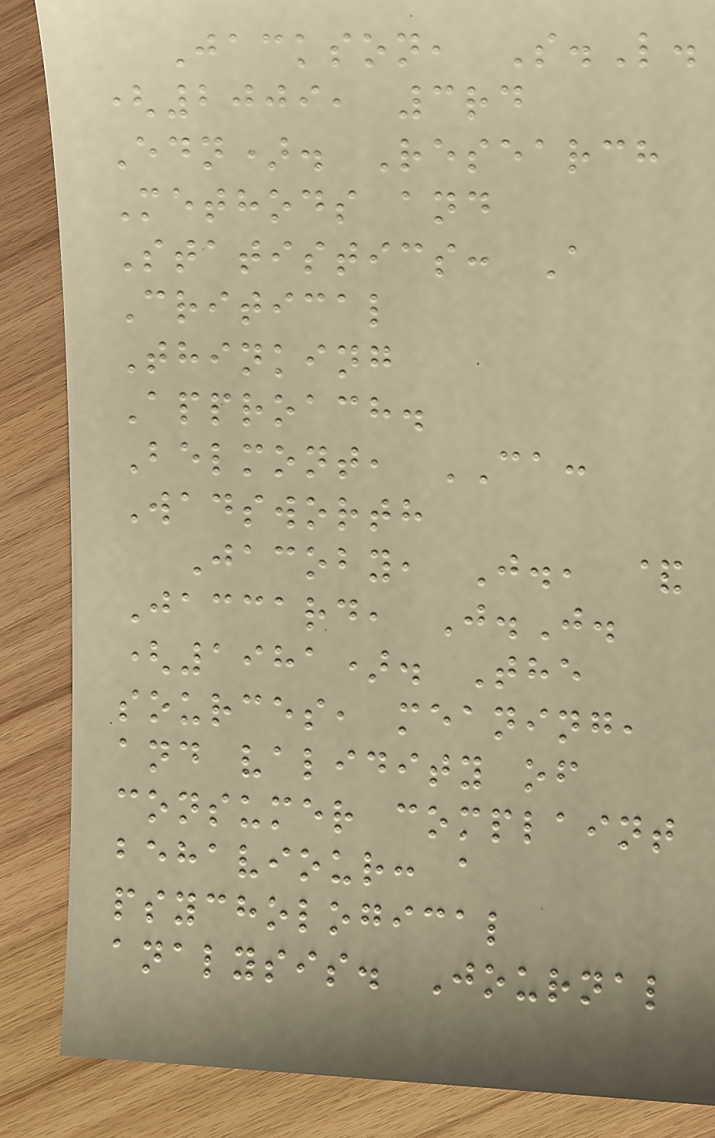Jackson, S.L.
(2009, 3rd
Edn). Research
Methods and
Statistics: A
Critical
Thinking
Approach.
Belmont, CA:
Wadsworth
Jacoby, J., &
Jaccard, J.J.
(1981). The
sources, meaning,
and validity of
consumer complaint
behaviour: a
psychological
analysis. Journal
